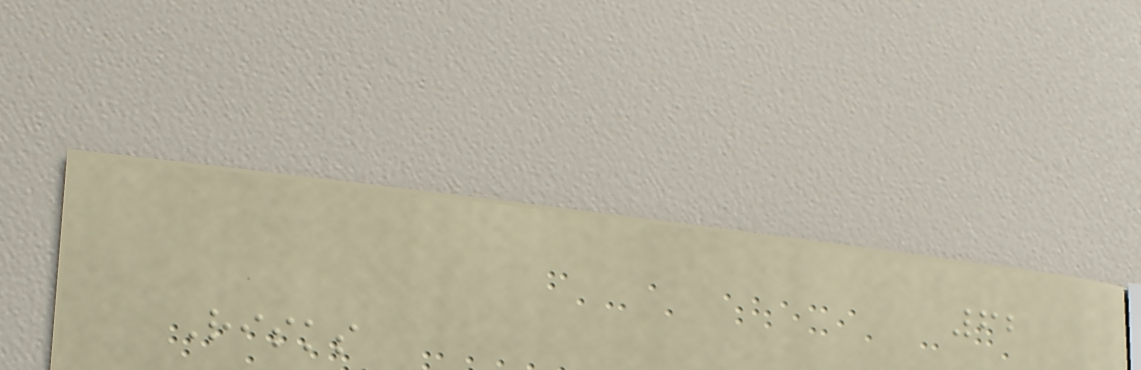62
Risks
